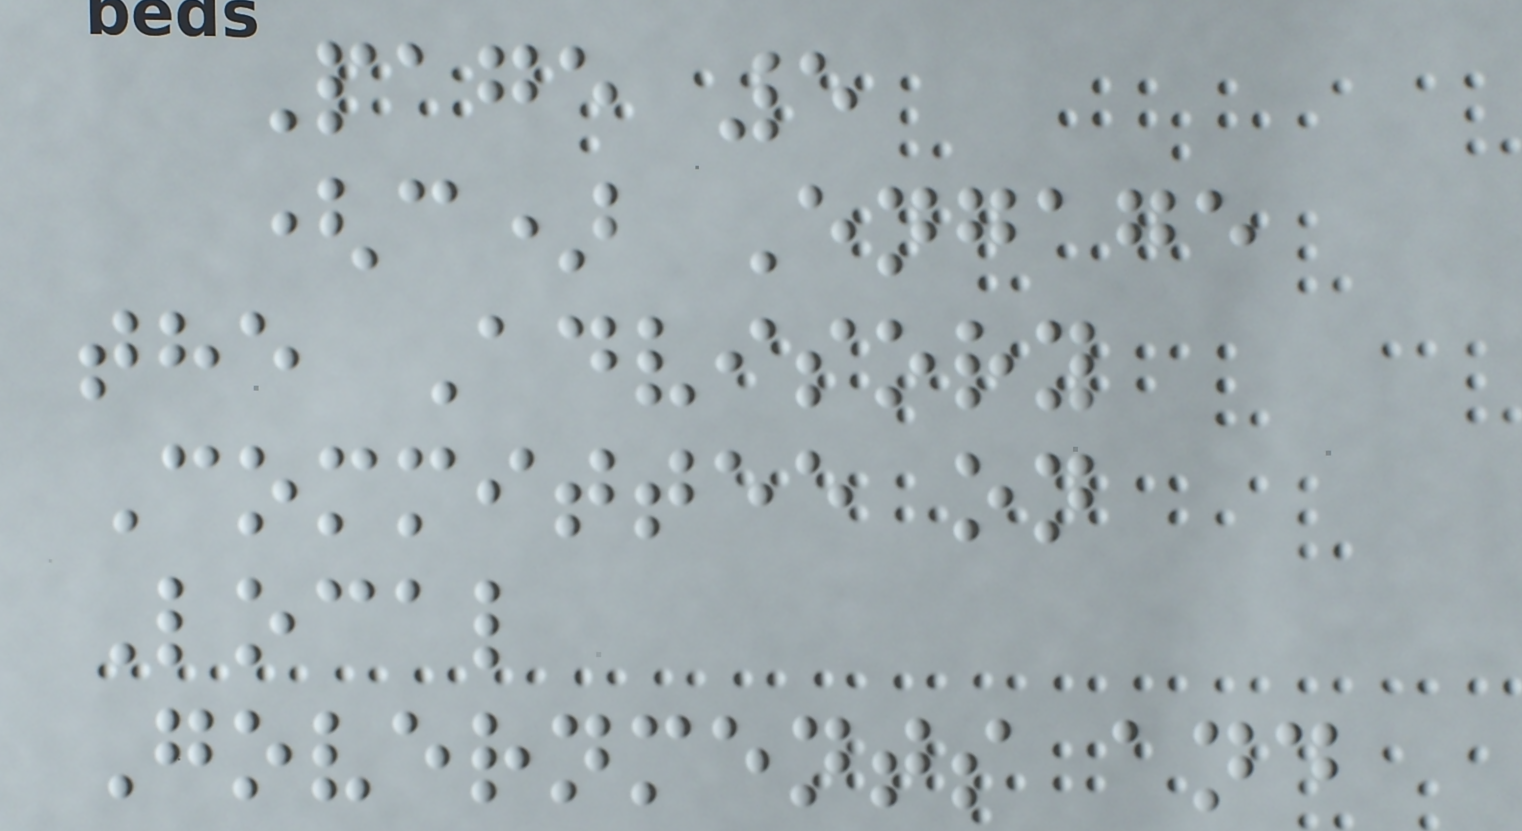Page 5
(c) Engage
the Advisory
Committee on
Local
Governments and
